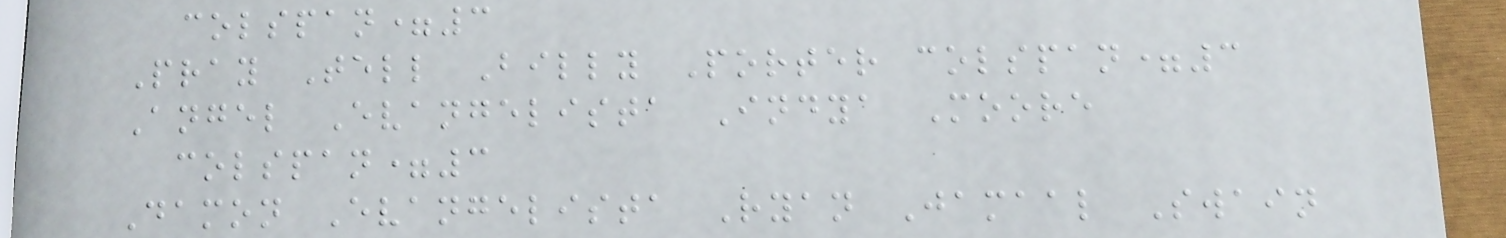colspan=3
Pray Tell Billy Porter colspan=3
Angel Evangelista Indya Moore
colspan=3
Damon Evangelista Ryan Jamaal Swain
